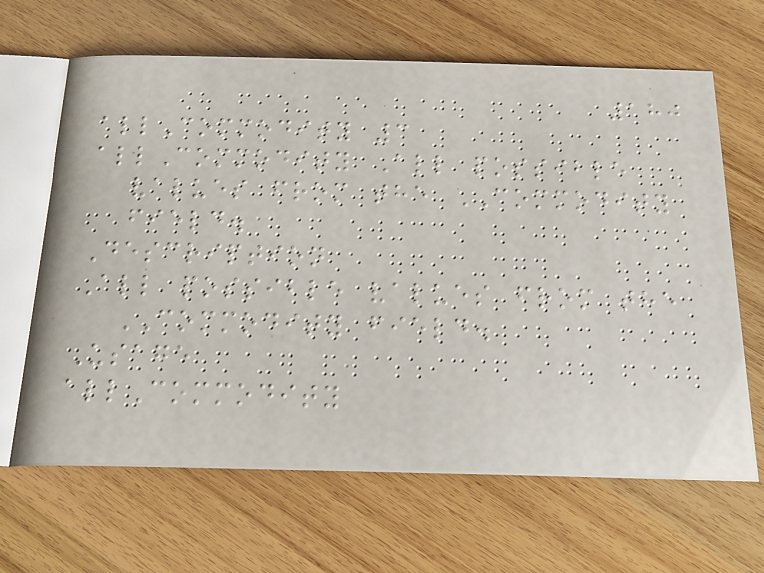180
allCommodity 3
allCommodity All possible
values from the COMMODITY
field.
Description
All possible values from the
COMMODITY field.
Usage
allCommodity
